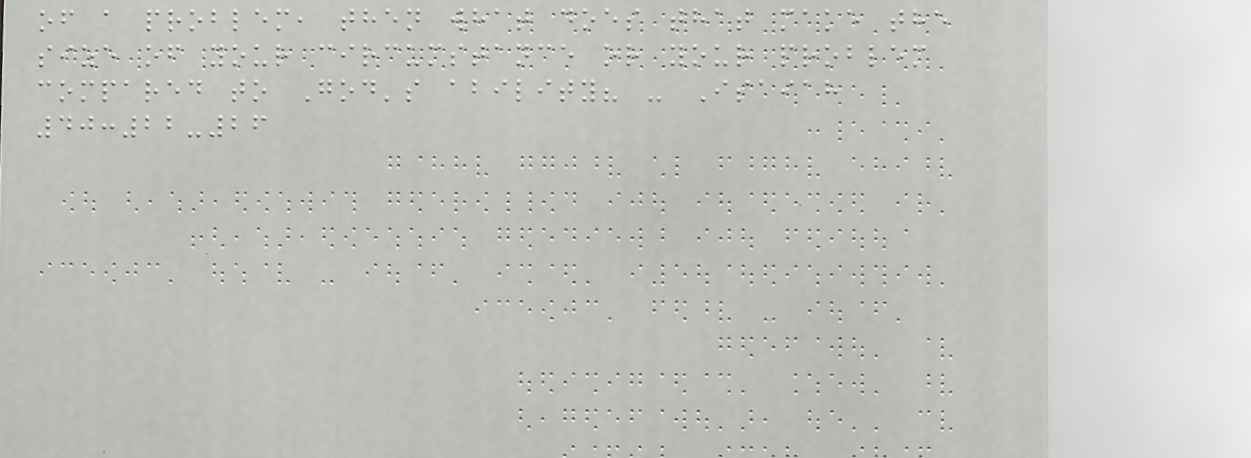of a problem, then what does that make the
size of your circumstance or your problem
compared to God's ability? - Isaiah
40:22-26
